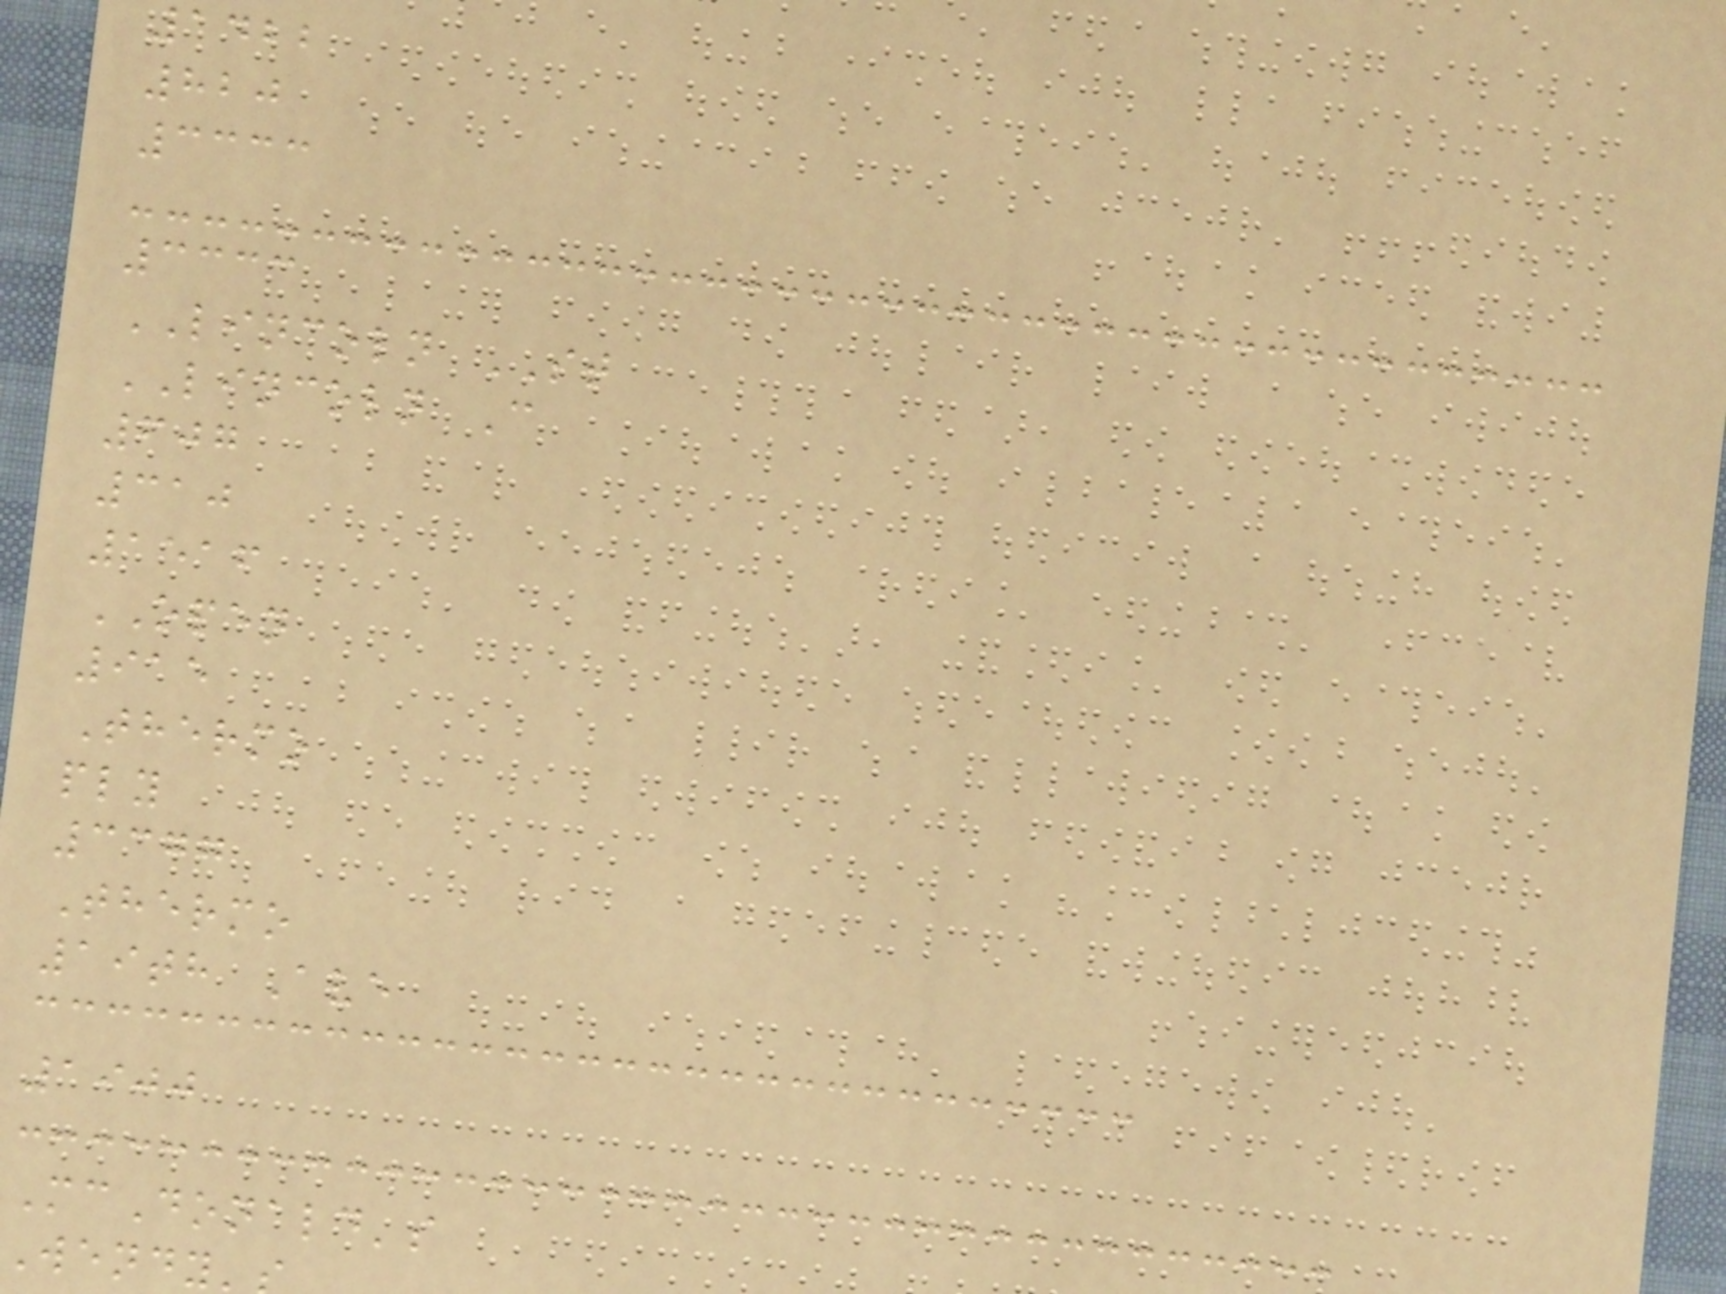1422
820
3333
3333
LINCOLN ST
LINCOLN C
607
310
1516
OPEN
915
Thermo
ply
3377
Thermo
19th Ave
1900
McDonald's
Wendy'
